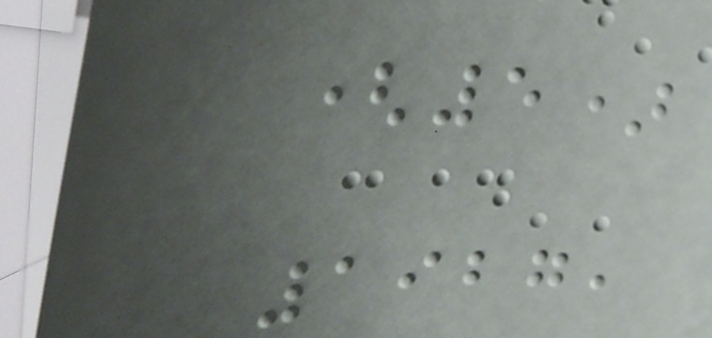(5)
1927,
